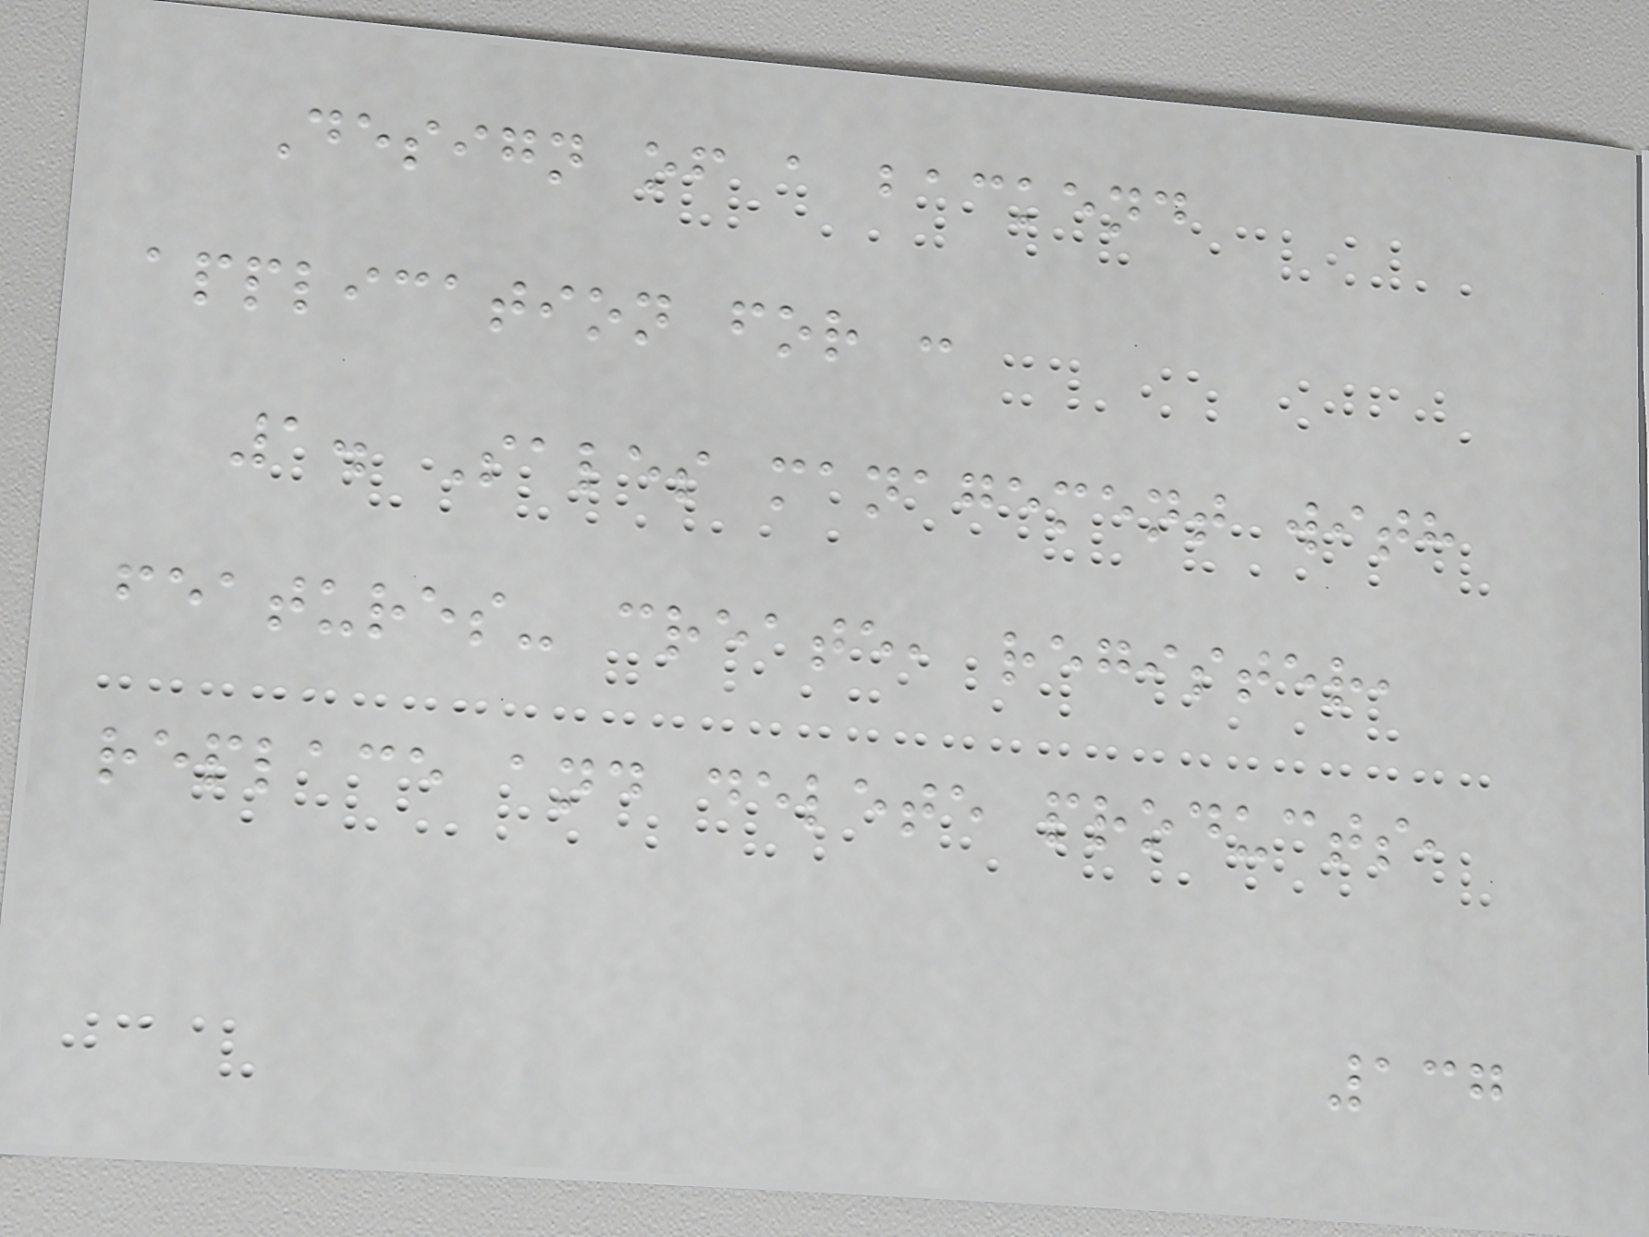Design of a backend
application for :
1. Sales management with
features- create, register,
replace and delete products,
137
